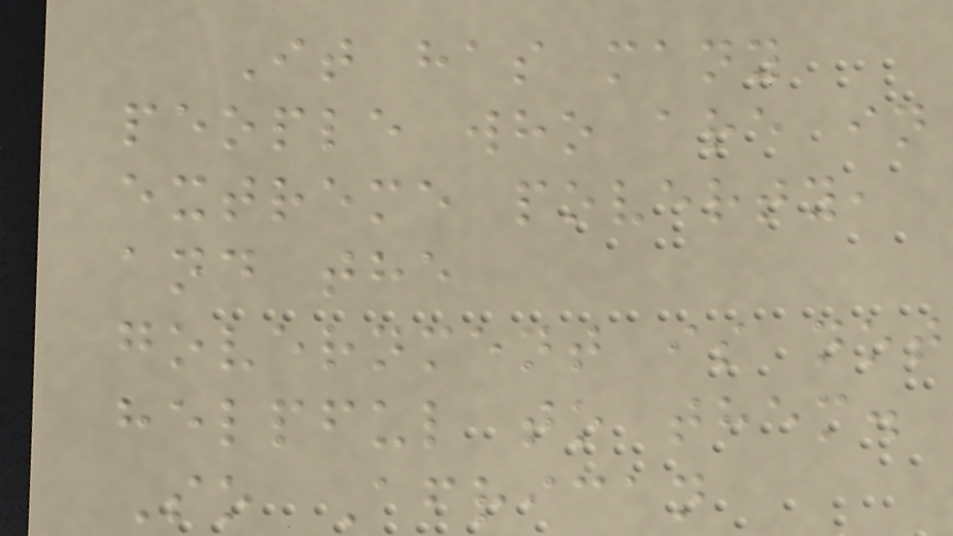It has many
people who are in
extreme poverty,
and the
government is not
helpful to them.
So African
